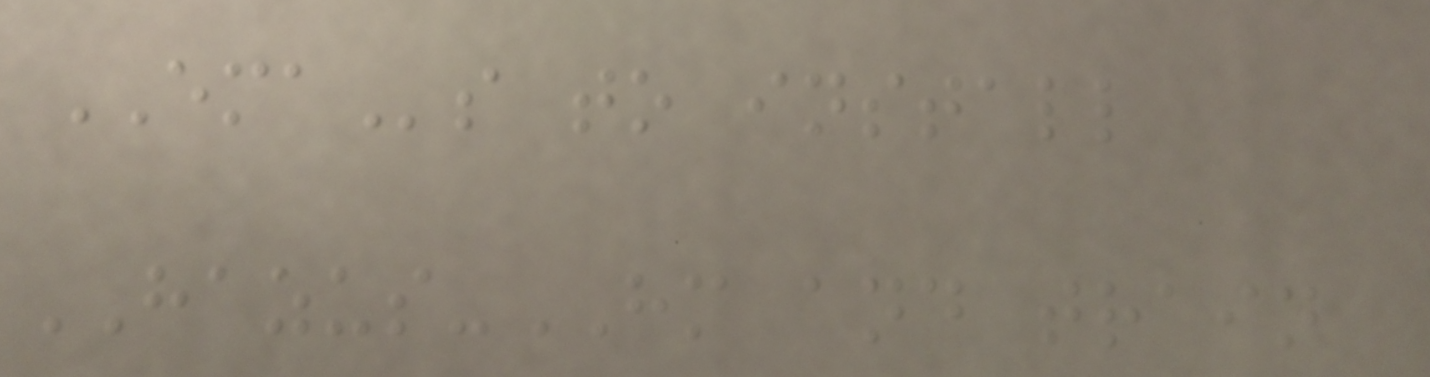EMAs to install
HAZUS-HM and train
